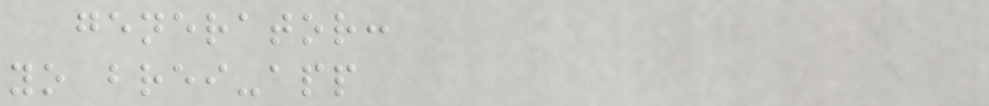generator:
yo brei-app
